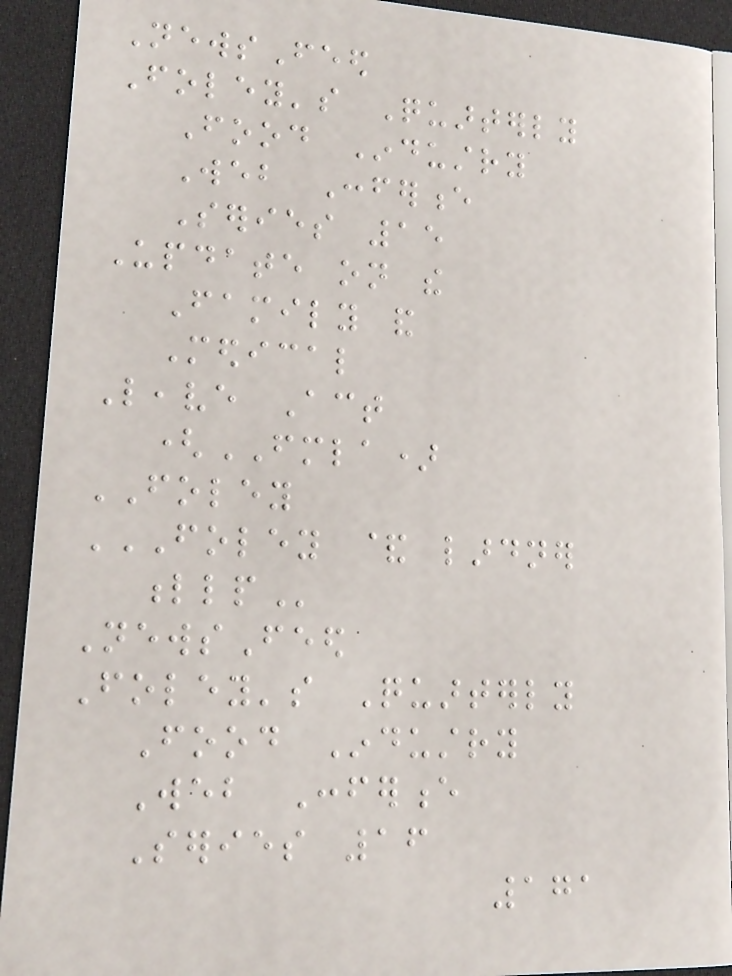NewsFeed
Foley's Quarterly
Food Industry
Web Conference
Series 15
Update on the
Family and
Medical
Leave Act
(FMLA)
FOLEY
FOLEY & LARDNER
LLP
NewsFeed
Foley's Quarterly
Food Industry
Web Conference
Series 16
171
